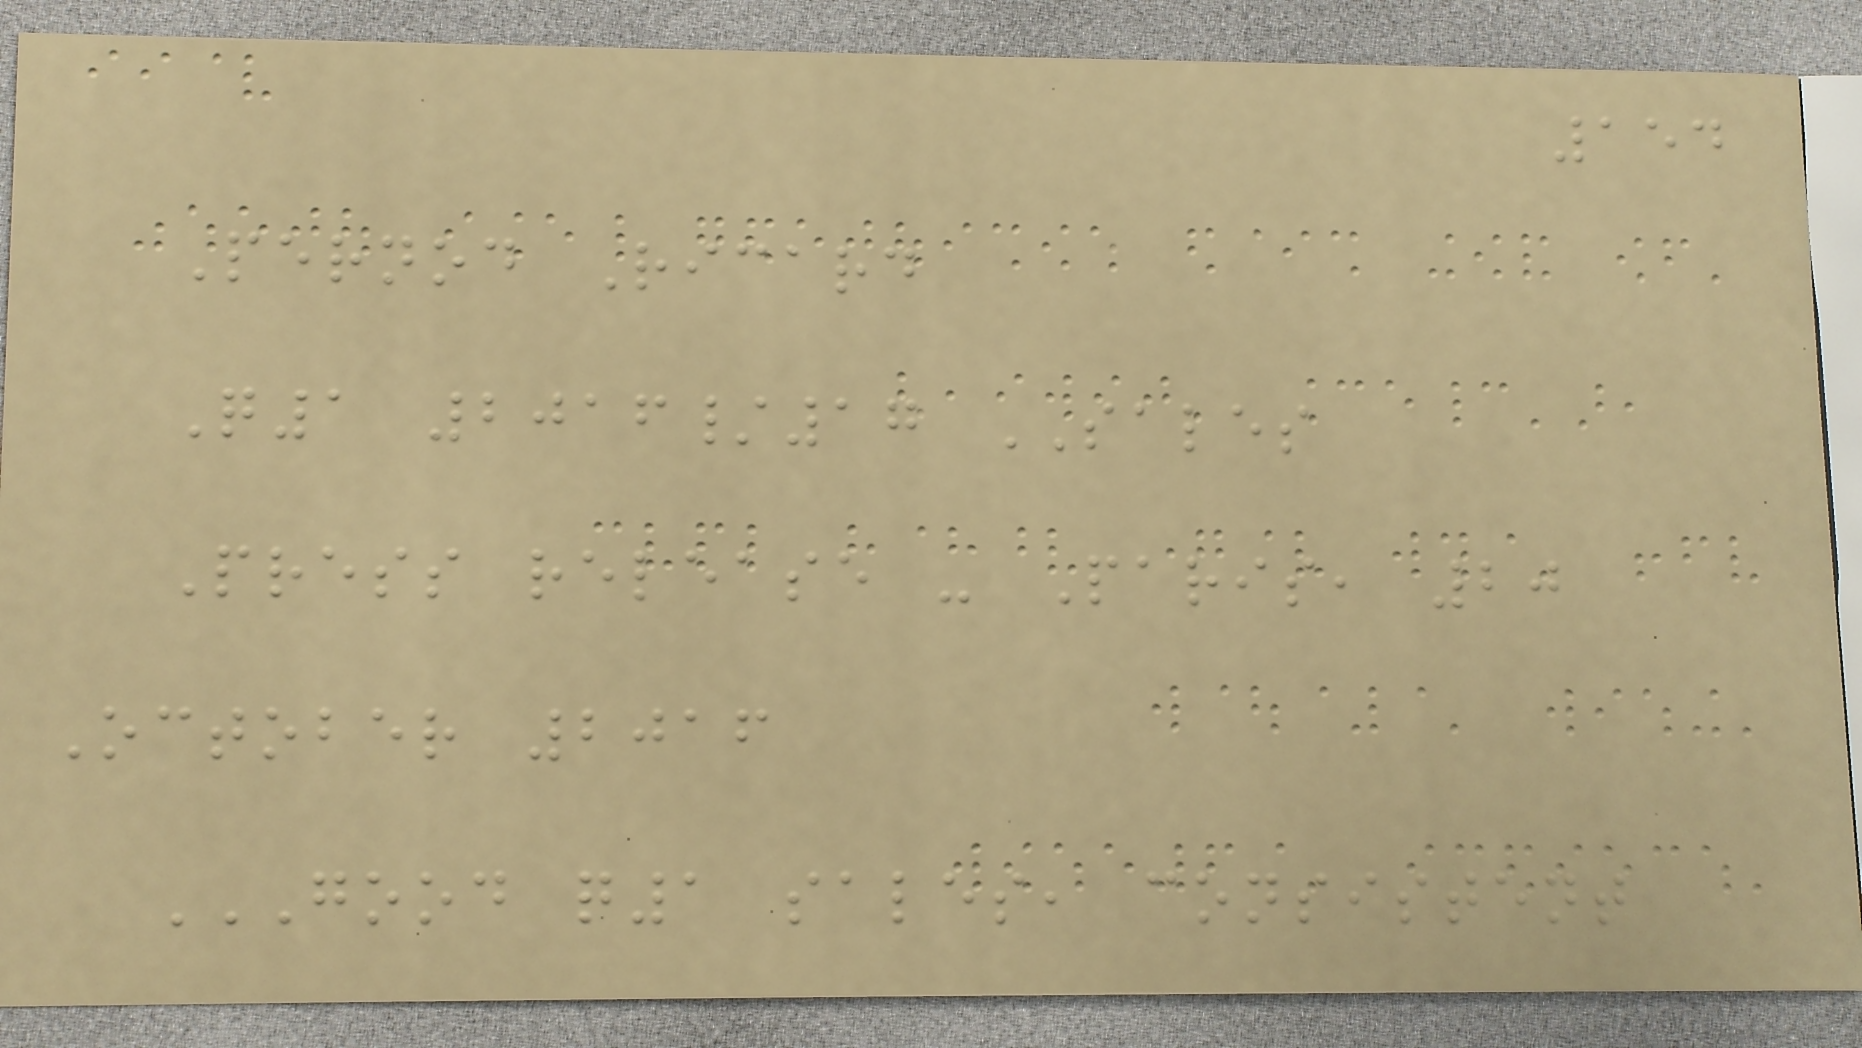154
Pernod Ricard
Q1 2016/17 SALES
Press release - Paris, 20
October 2016
GOOD Q1 SALES, CONSISTENT
